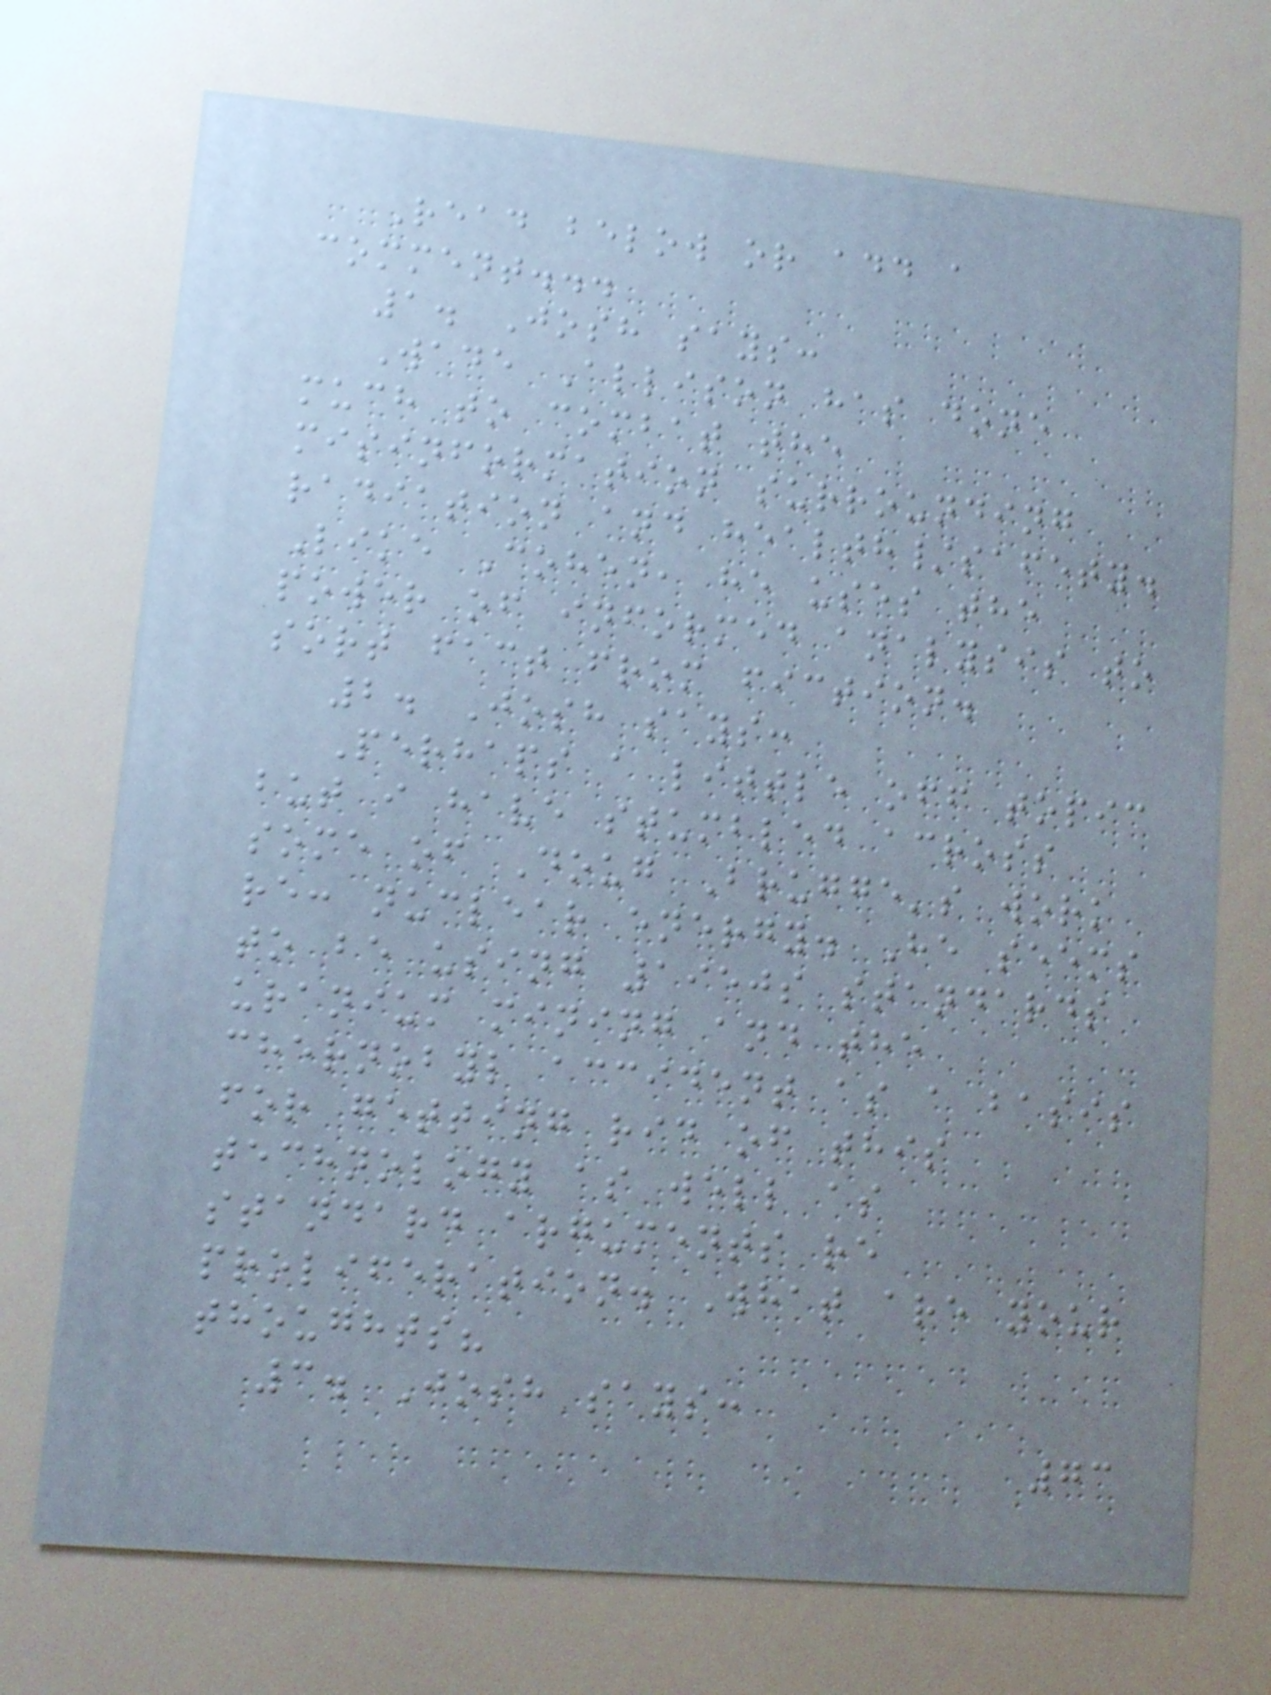Read below or add a
comment...
1. Josh says:
Wade Allison has done
much to combat the
misinformation surrounding
radiation and health/safety.
Like Cohen, he uses the
power of informed analysis to
sort fact from fiction.
2. Josh says:
Perhaps a little off topic
but i have stumbled across
some of Doug Brugge's work
re: nuclear energy. He seems
to be using 1950s standards
uranium mining and the
chernobyl accident as a basis
for getting rid of this
technology as well as
standard arguments re
proliferation. What are your
thoughts?
3. Josh says:
73
